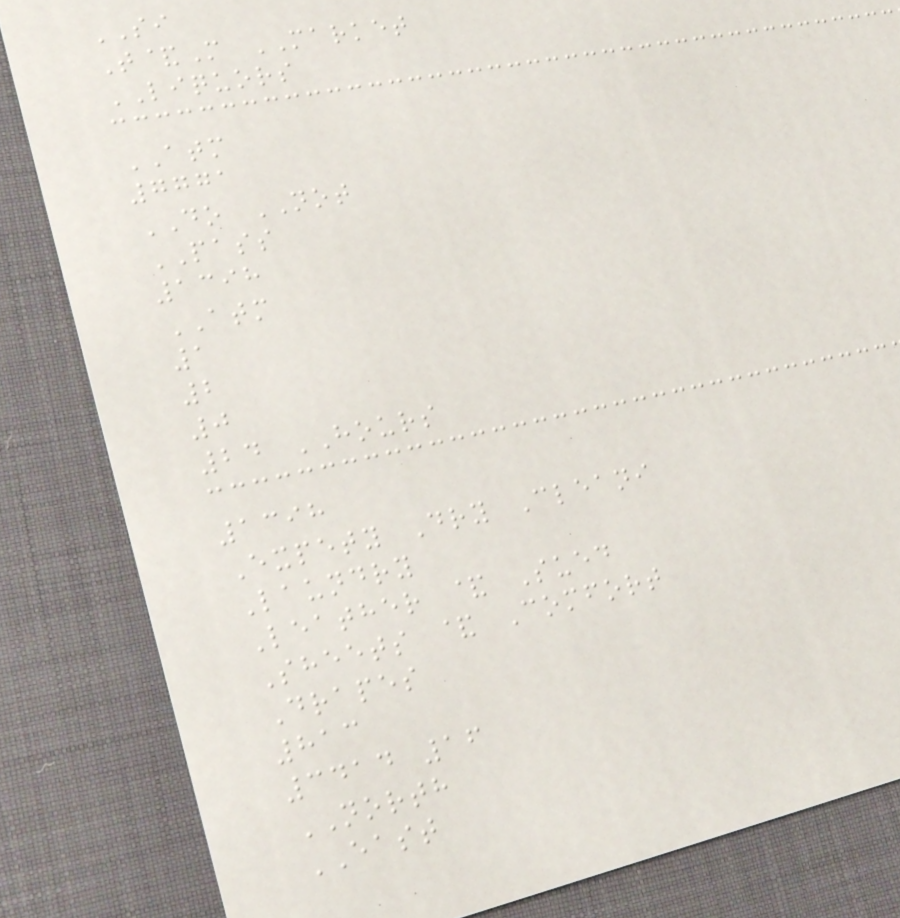SI
T&M MARKET
LIQUORS
ATM
7771
DO NOT
PASS
1398
ATM
1
2
0
24 HOURS
1398
Expety Dry Cleani
Laundry
Leather & Sued
Sheets & Comfort
Drapes
813
3414 16
NORTH
EAST
